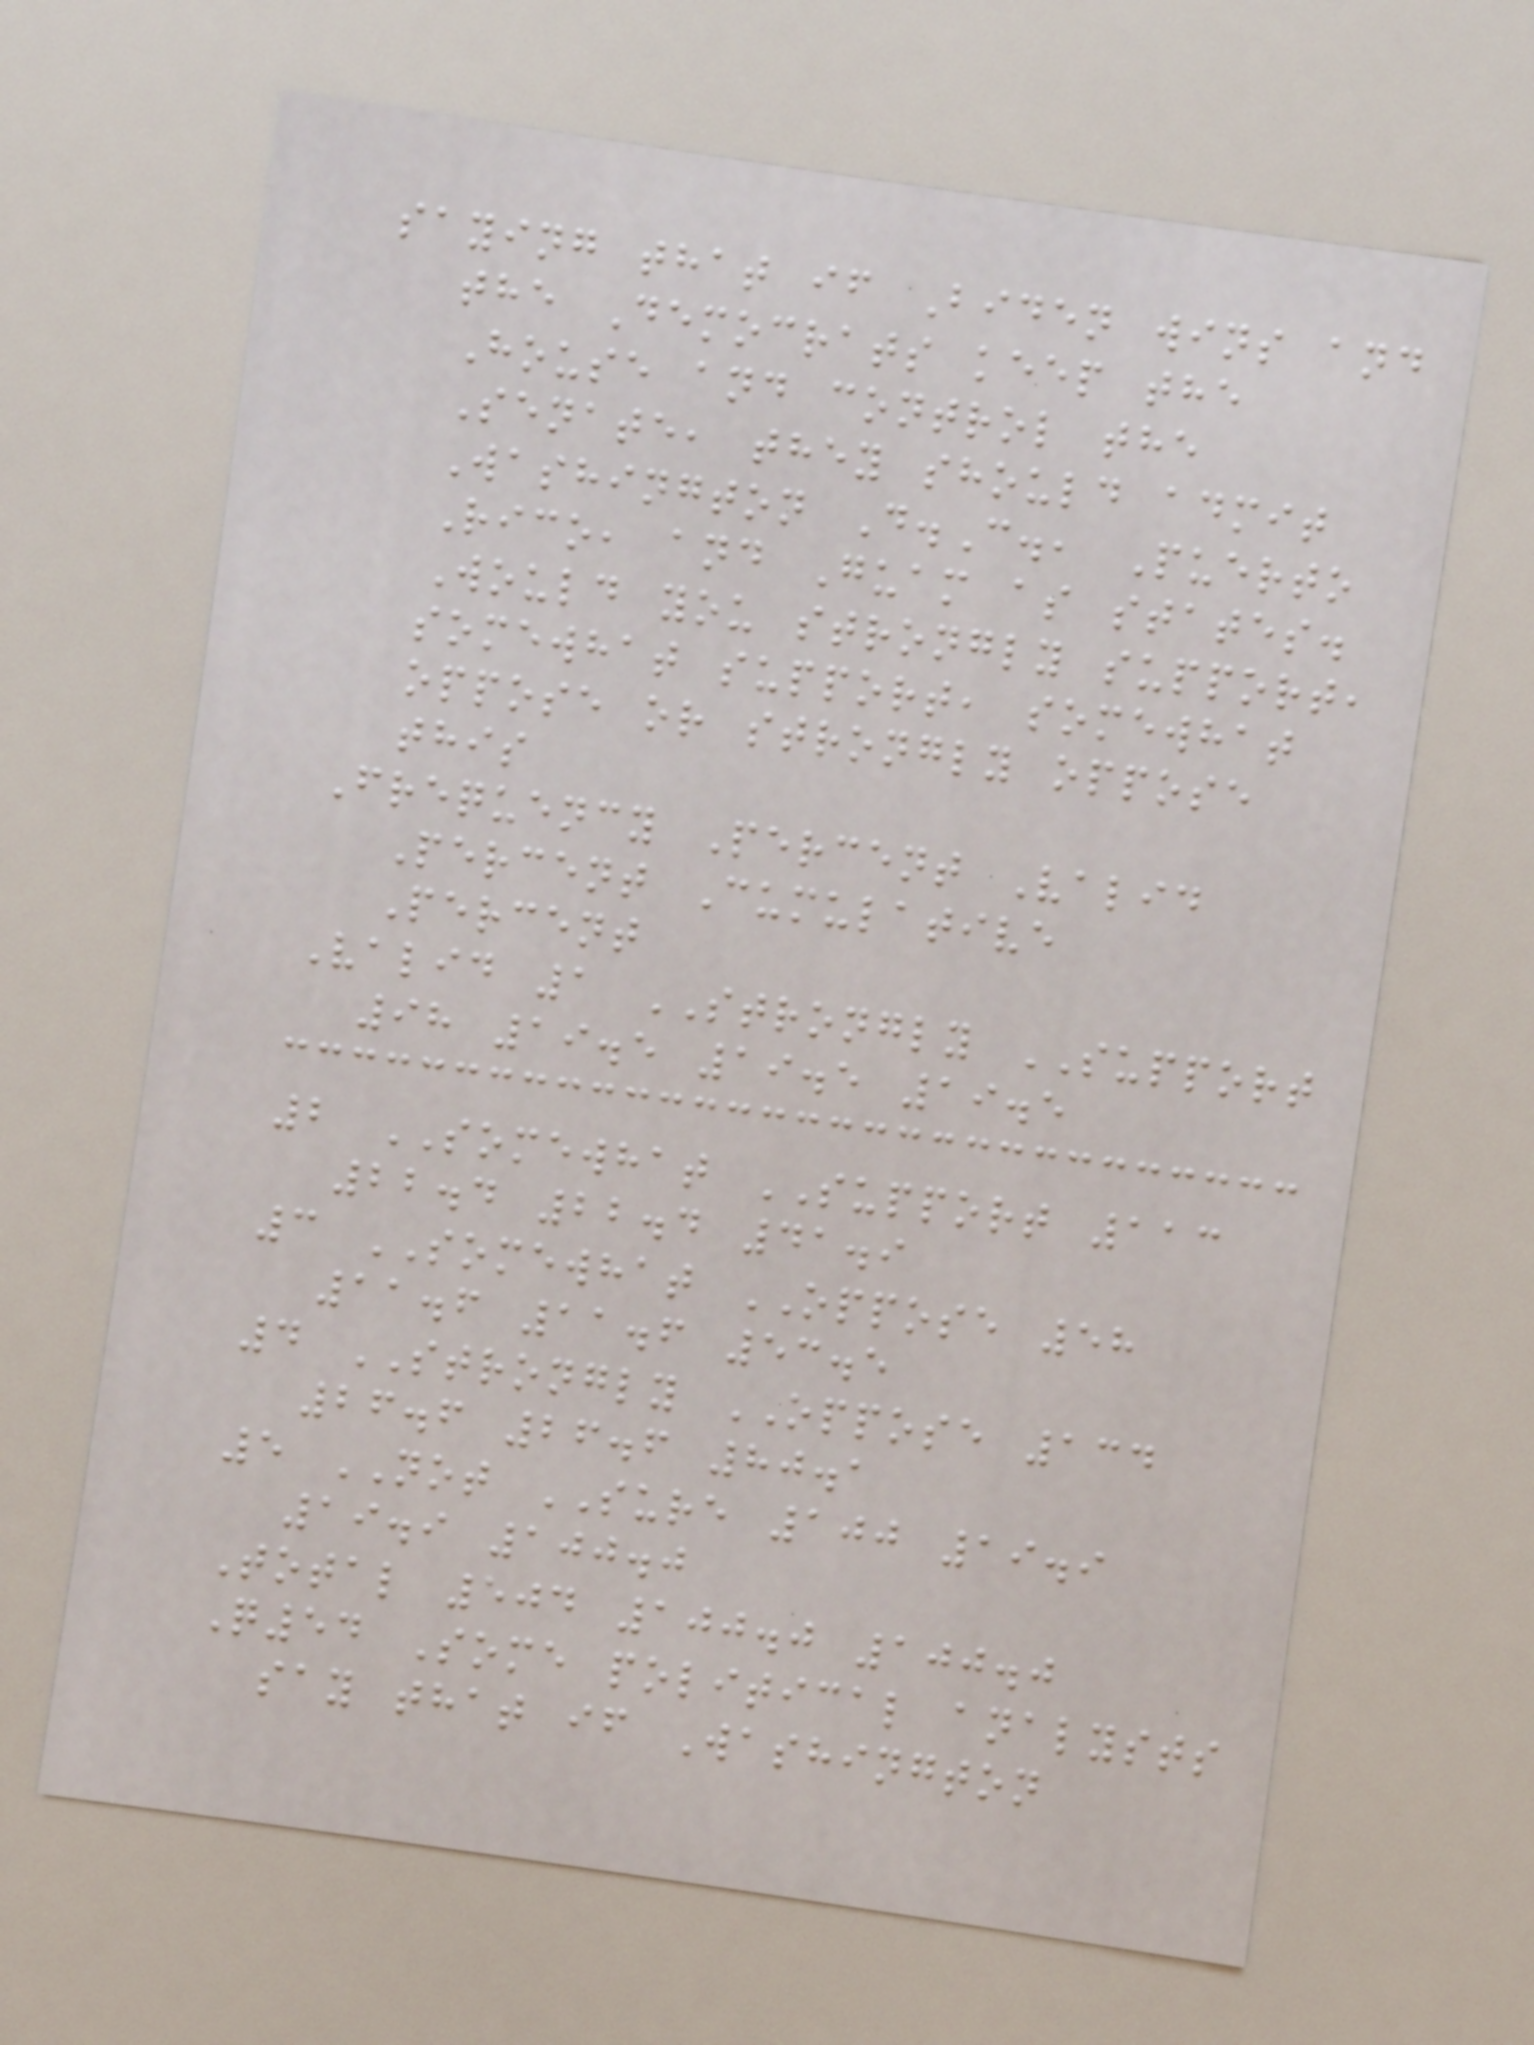saying that if Biden wins and
the Democrats keep the
House and control the
Senate, they should admit
Washington D.C., Puerto
Rico, and Guam as states.
Would you strongly support,
somewhat support, somewhat
oppose or strongly oppose
this
Frequency Percent Valid
Percent Cumulative
Percent
Valid 1 STRONGLY SUPPORT
98 19.5 19.5 19.5
2 SOMEWHAT SUPPORT 113
22.4 22.4 41.9
3 SOMEWHAT OPPOSE 58
11.6 11.6 53.5
4 STRONGLY OPPOSE 134
26.6 26.6 80.1
5 NOT SURE 100 19.9
19.9 100.0
Total 504 100.0 100.0
Q54 Some political analysts
say that if Washington
